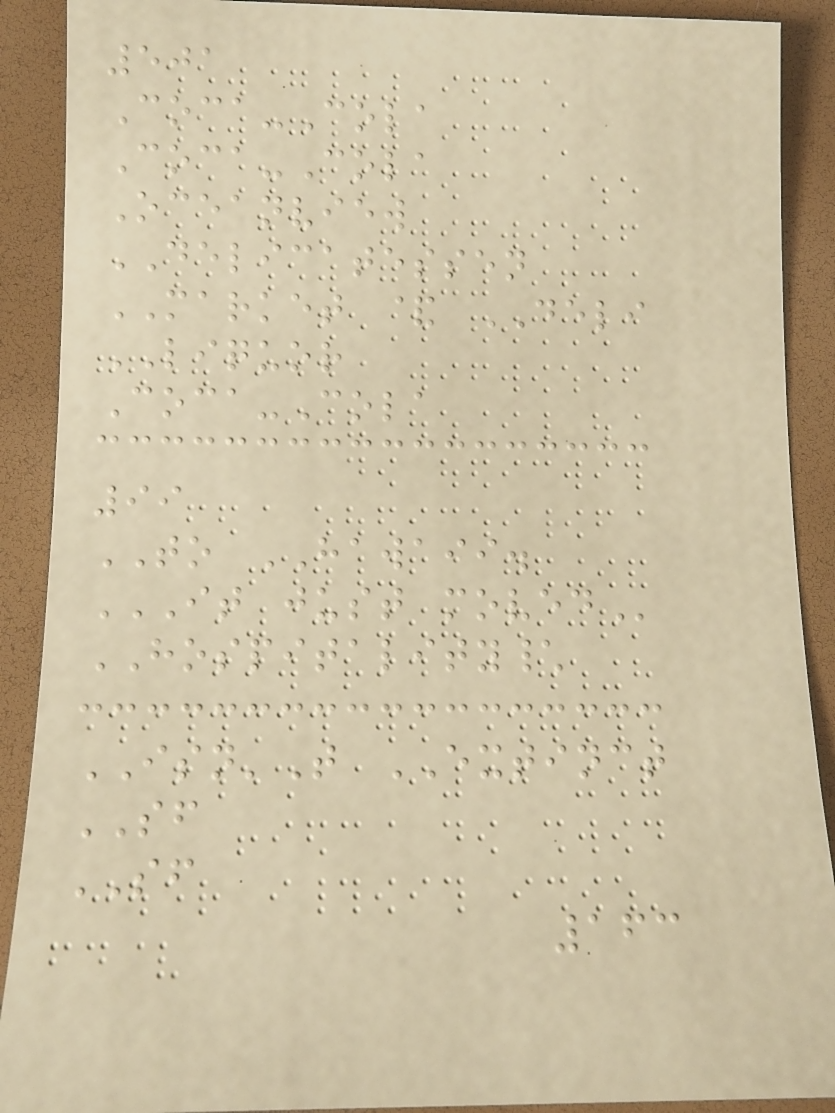501
Coca-Cola
Coca-Cola
Oceanview
DELICATESSEN
MARKET & DELI
LIQUOR
Coca-Cola
99
TO HAWAII.
IT JUST MOVED
HOSPITALITY\
ISN'T EXTINCT
SF
SF
163
